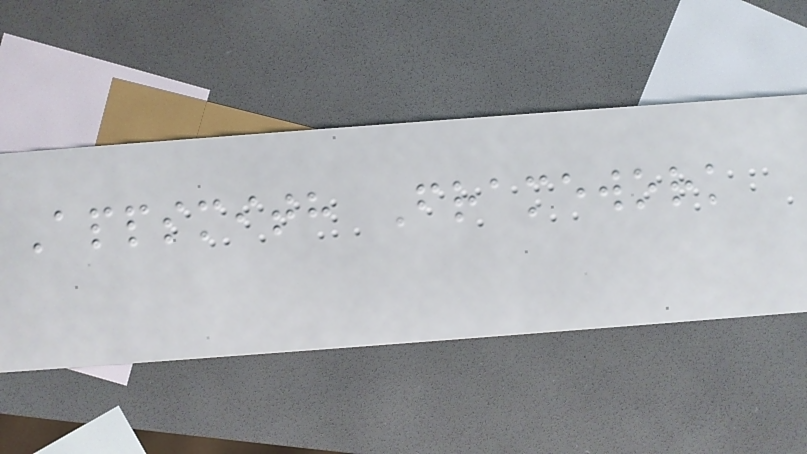Appsmith Framework
